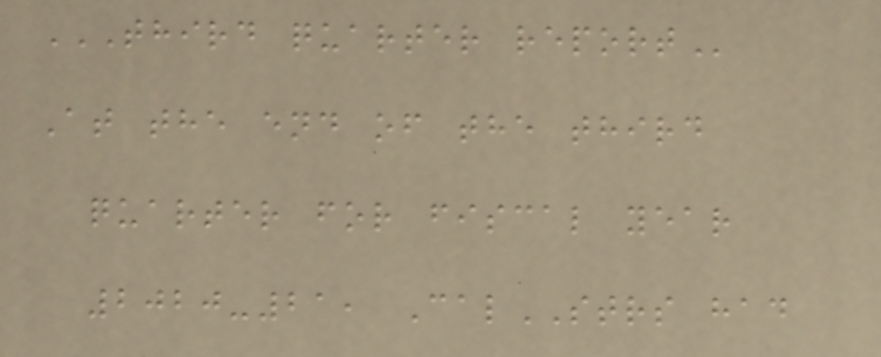THIRD QUARTER REPORT
At the end of the third
quarter for fiscal year
2020-21, CalSTRS had
